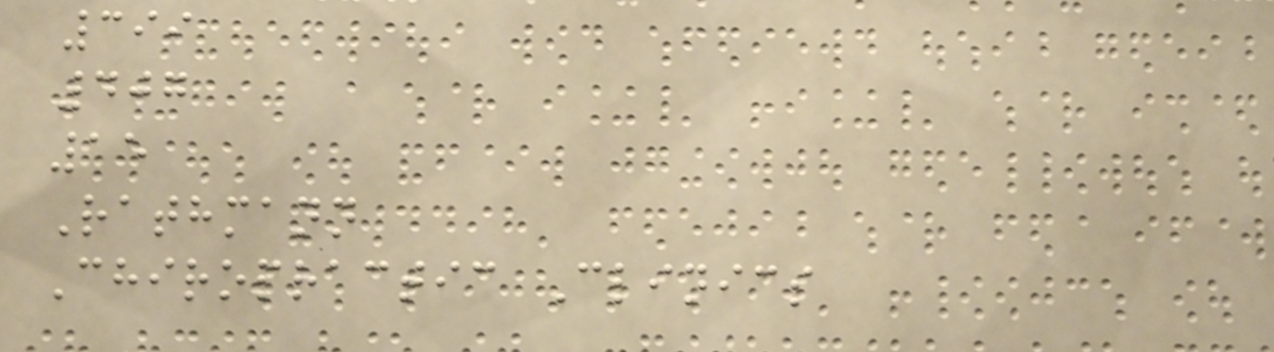399
407
15
Rathmann
Chiropractic Clinics
